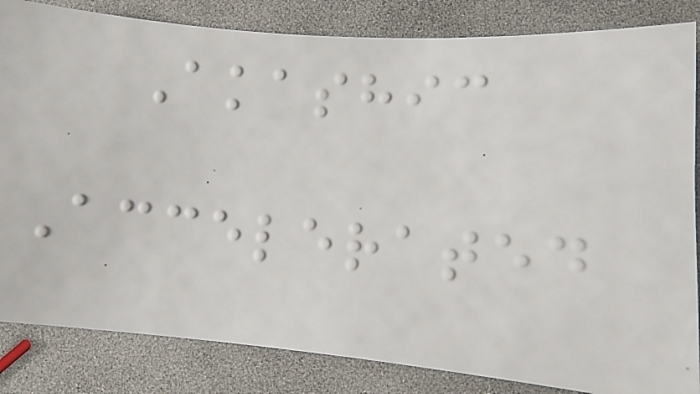Akashic
Accelerated
